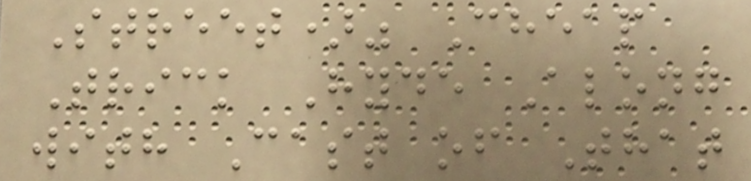Street)" Cheap
Trick Hyde Along
with Cast of That
